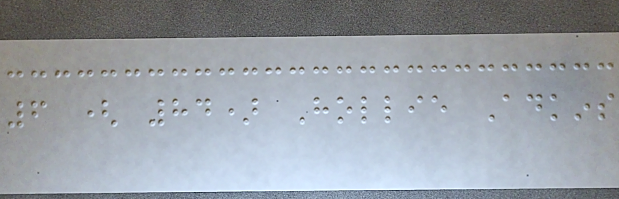6 ( 84) Hollie Adkins
